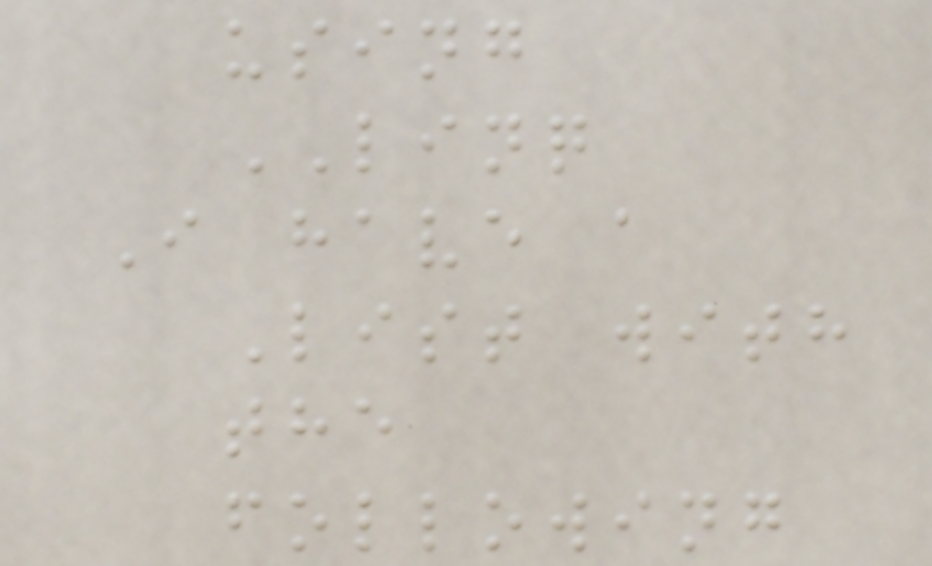using
LINQ
I have a
List with
the
following
